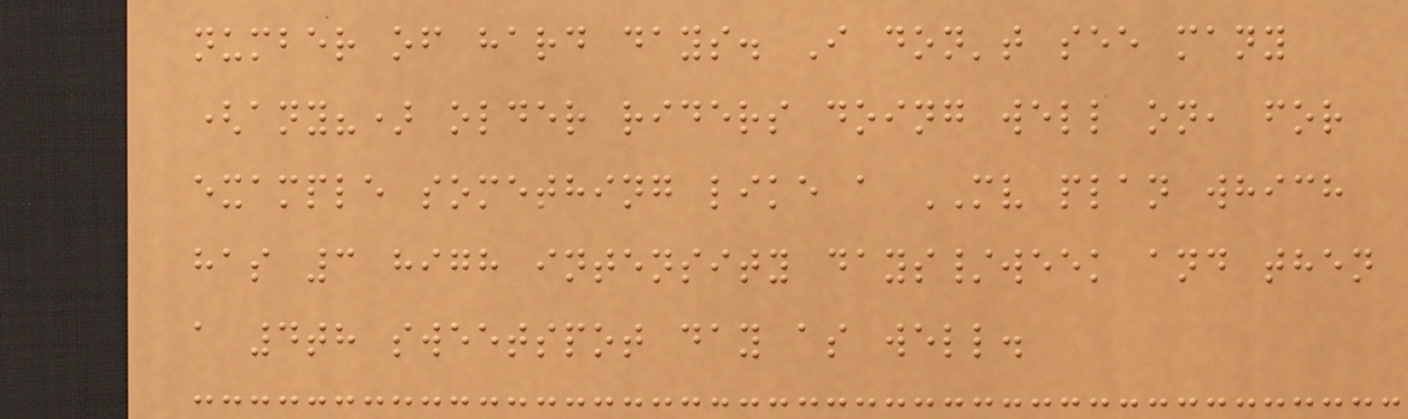number of hard days. I don't see many
(any?) older riders doing well on, for
example something like a MV plan which
has 3 high intensity days/week and then
a 4th sweetspot day as well.
